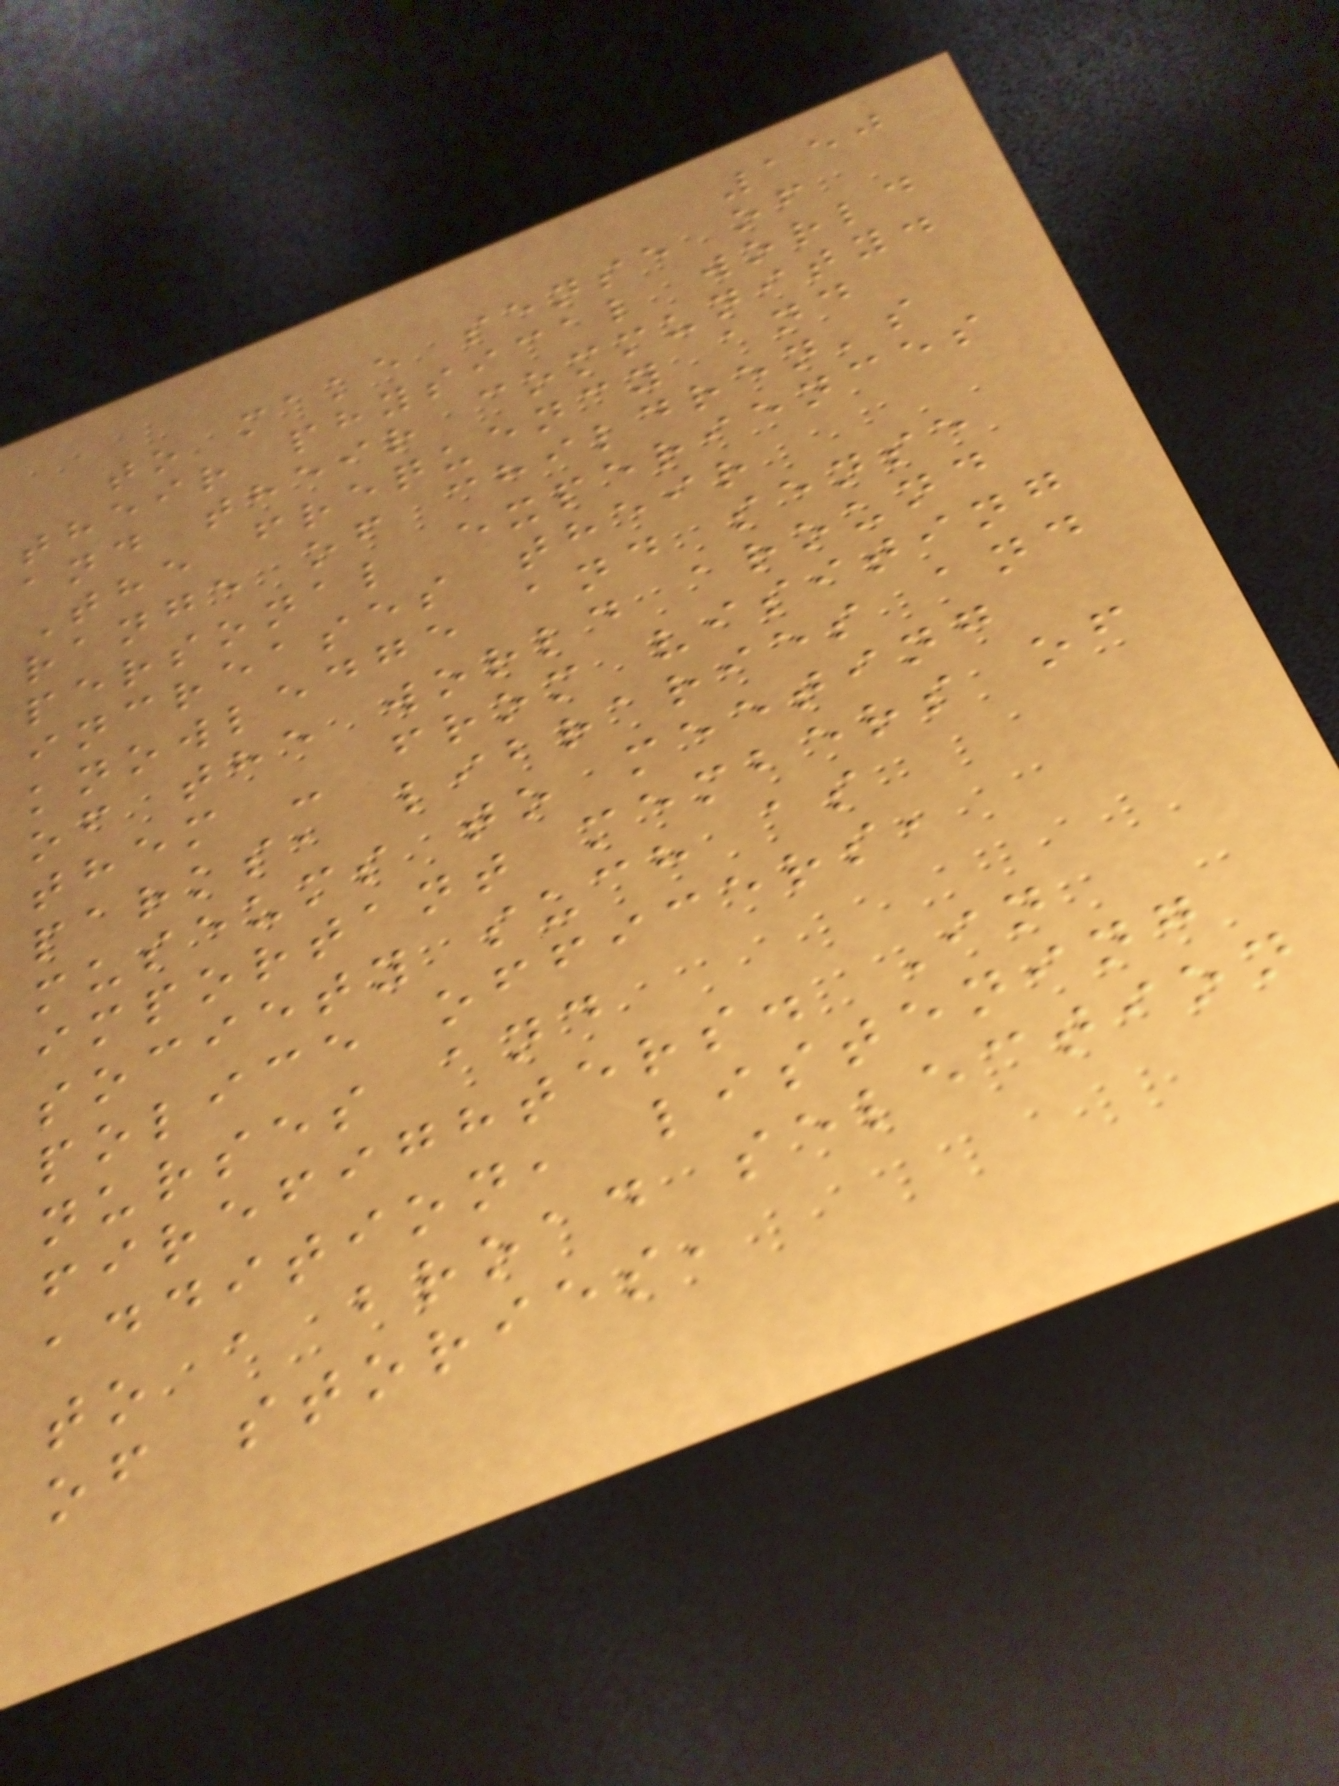150
to make sense of
their physical world
and their community.
The frequency and
range of children's
personal experiences
increases their
knowledge and sense
of the world around
them - from visiting
parks, libraries and
museums to meeting
important members of
society such as
police officers,
nurses and
firefighters. In
addition, listening
to a broad selection
of stories,
